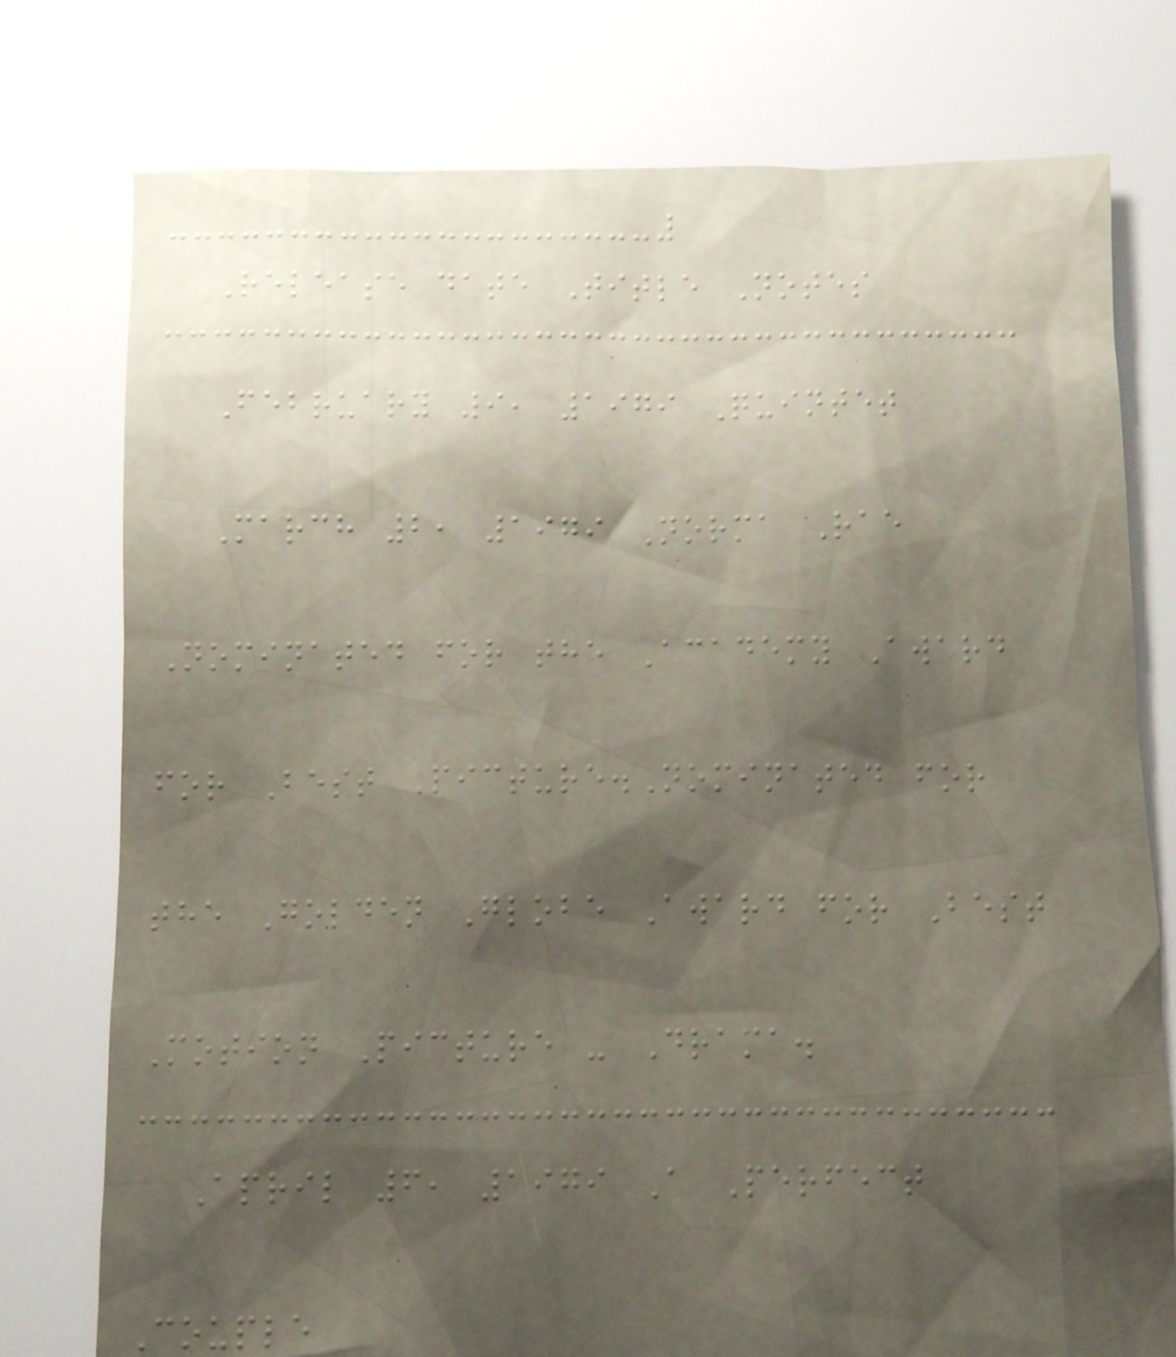Release date Title Notes
February 9, 1979 Quintet
March 2, 1979 Norma Rae
Nominated for the Academy Award
for Best Picture.Nominated for
the Golden Globe Award for Best
Motion Picture - Drama.
April 6, 1979 A Perfect
Couple
